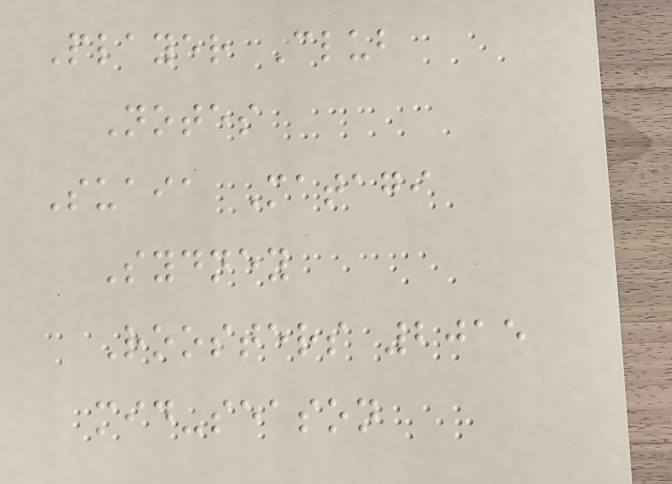Player Club
Notes
Suaia Matagi
Sydney
Roosters 2015
mid-season
